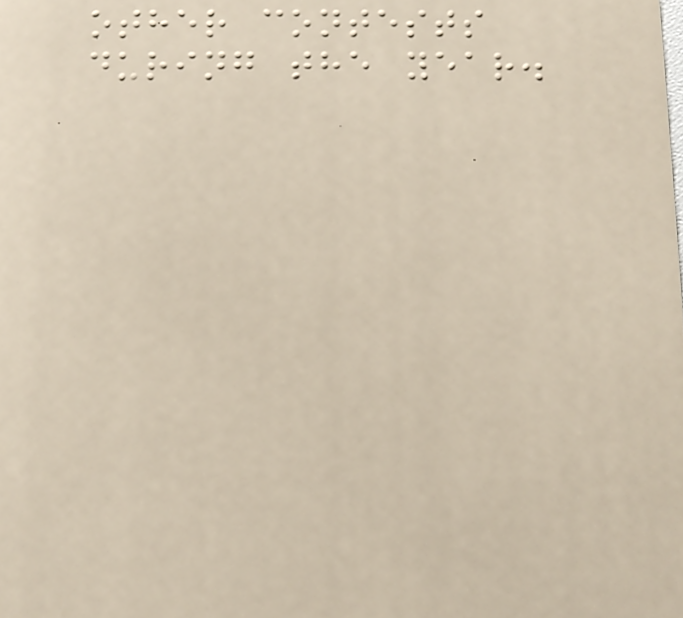other contests
during the year.
